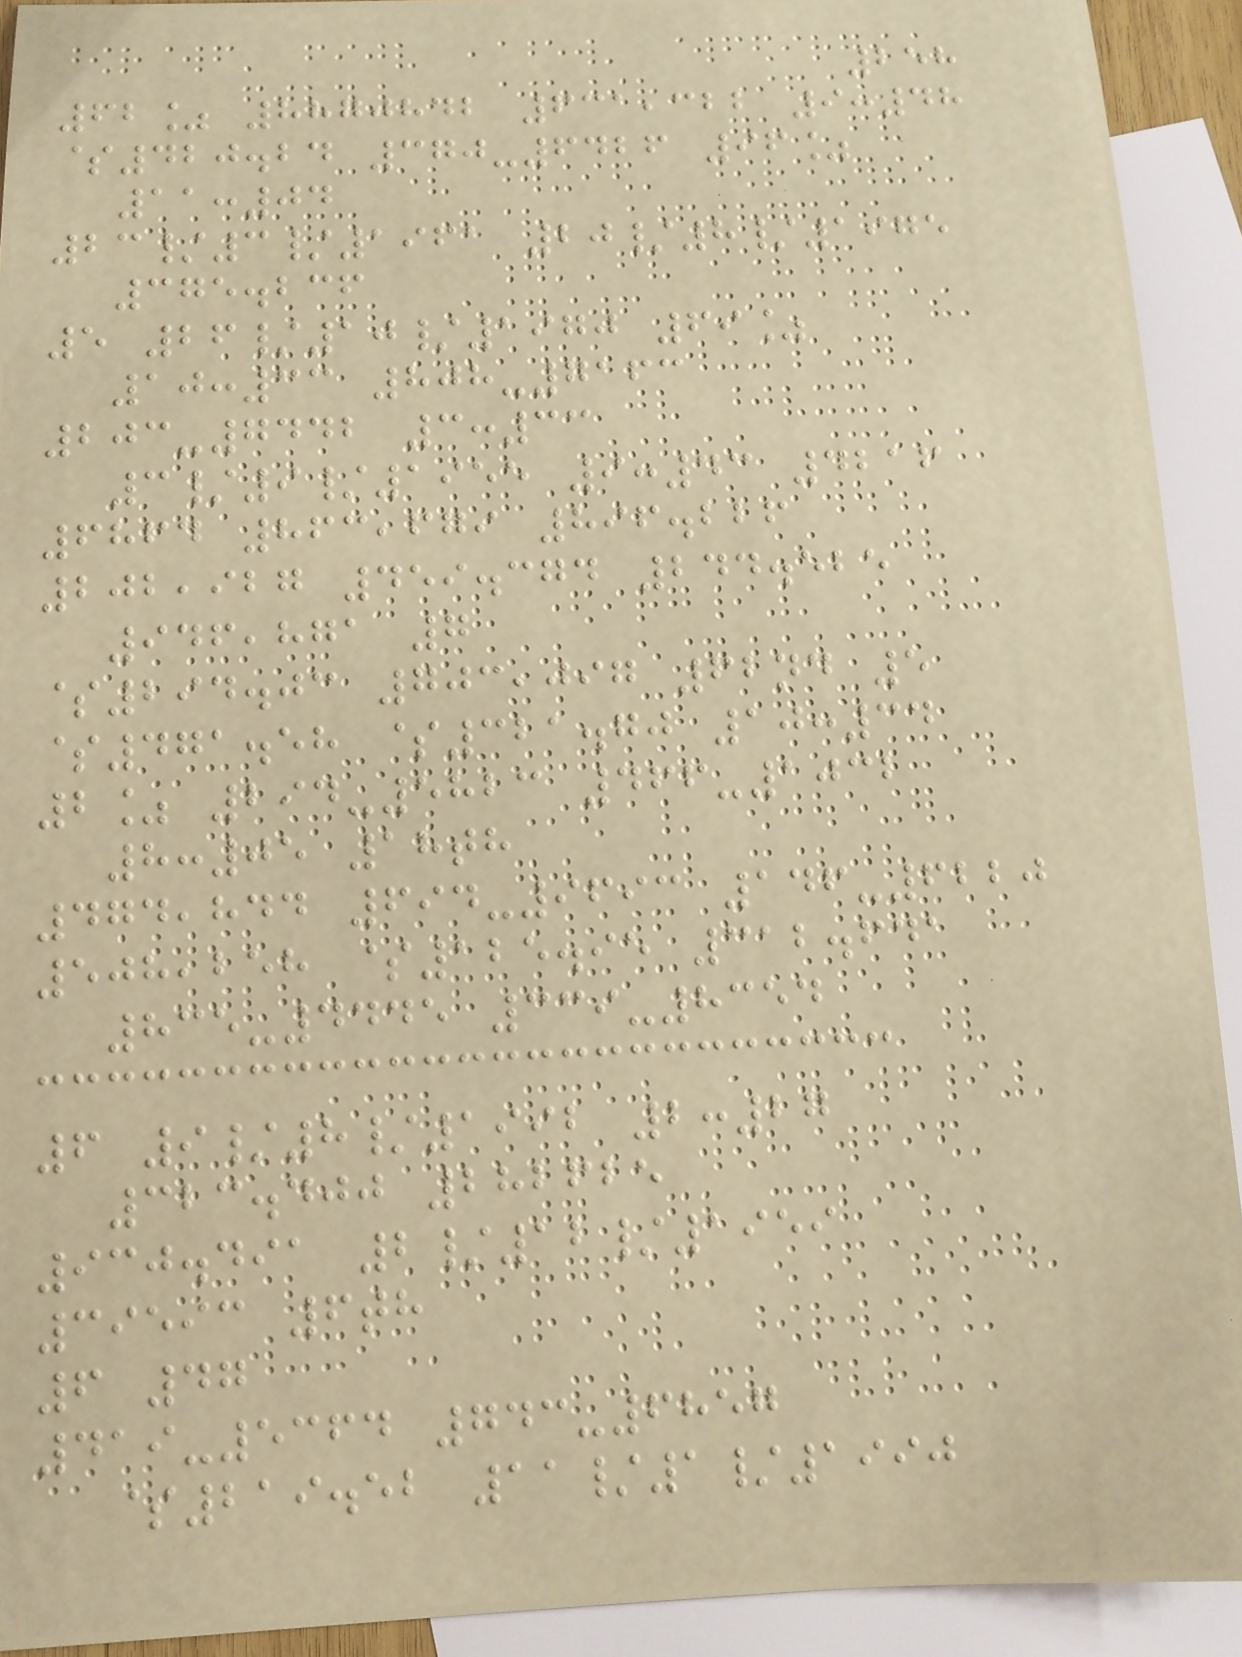258
62% 8870842 631,322 9:48
$420.24 370-6426 96%
11:04
23/3/1961 20/8/1975
375.236
5 26/10/1970 69%
10:33 808-7163
203-7442 3:33
3/9/1955 9:43 4216
6864 863,679 896.226
202,927 459.374 244.525
946,871 7
$294.03 703,097 62nd 5
$471.58 $321.70 10:34
2% 294-5823 466-1032
8:05 18th
474,844 694-9693 146-6220
508,258 $125.95 312.641
835-4445 339-8354
6 9/8/1992 2:27
323.400 282625
930.491 2/12/1959
39593 6th
6 47
419-5364 743-6857
$219.52 11/1/1990
